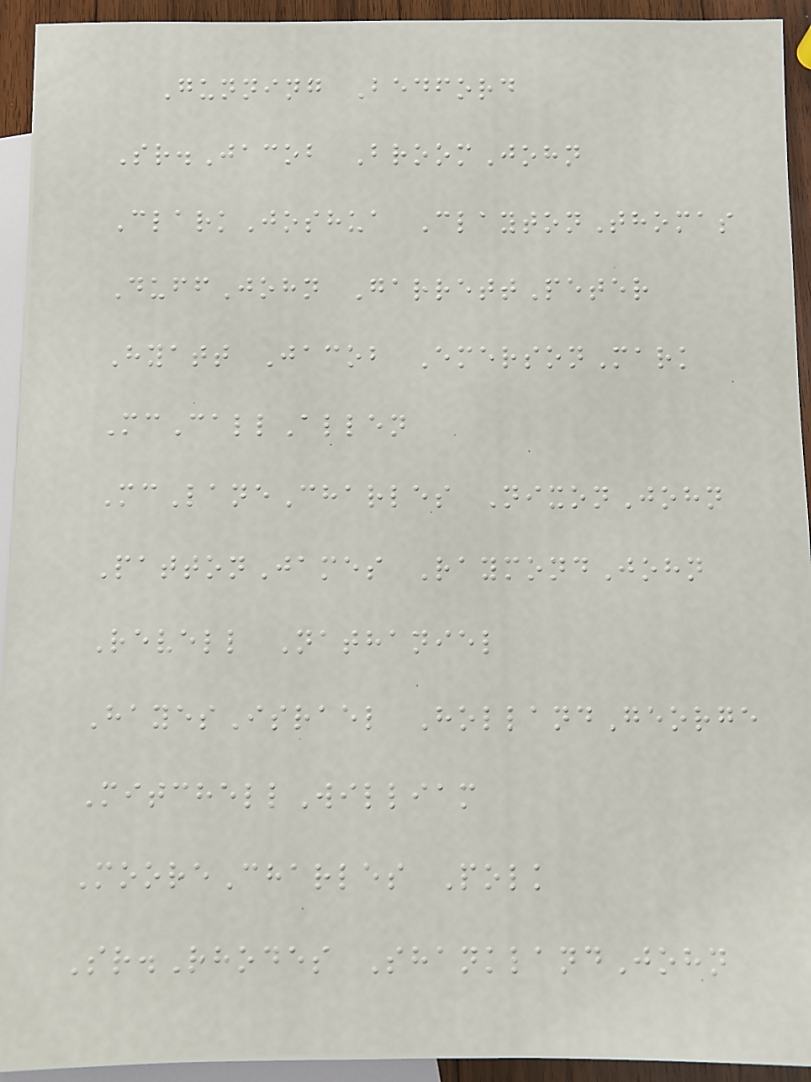Gunning Bedford
Sr.Jacob BroomJohn
ClarkJoshua ClaytonThomas
DuffJohn GarrettPeter
Hyatt Jacob EmersonMark
McCallAllen
McLaneCharles NixonJohn
PattonJames RaymondJohn
Revell Nathaniel
HayesIsrael HollandGeorge
MitchellWilliam
MooreCharles Polk
Sr.Rhodes ShanklandJohn
